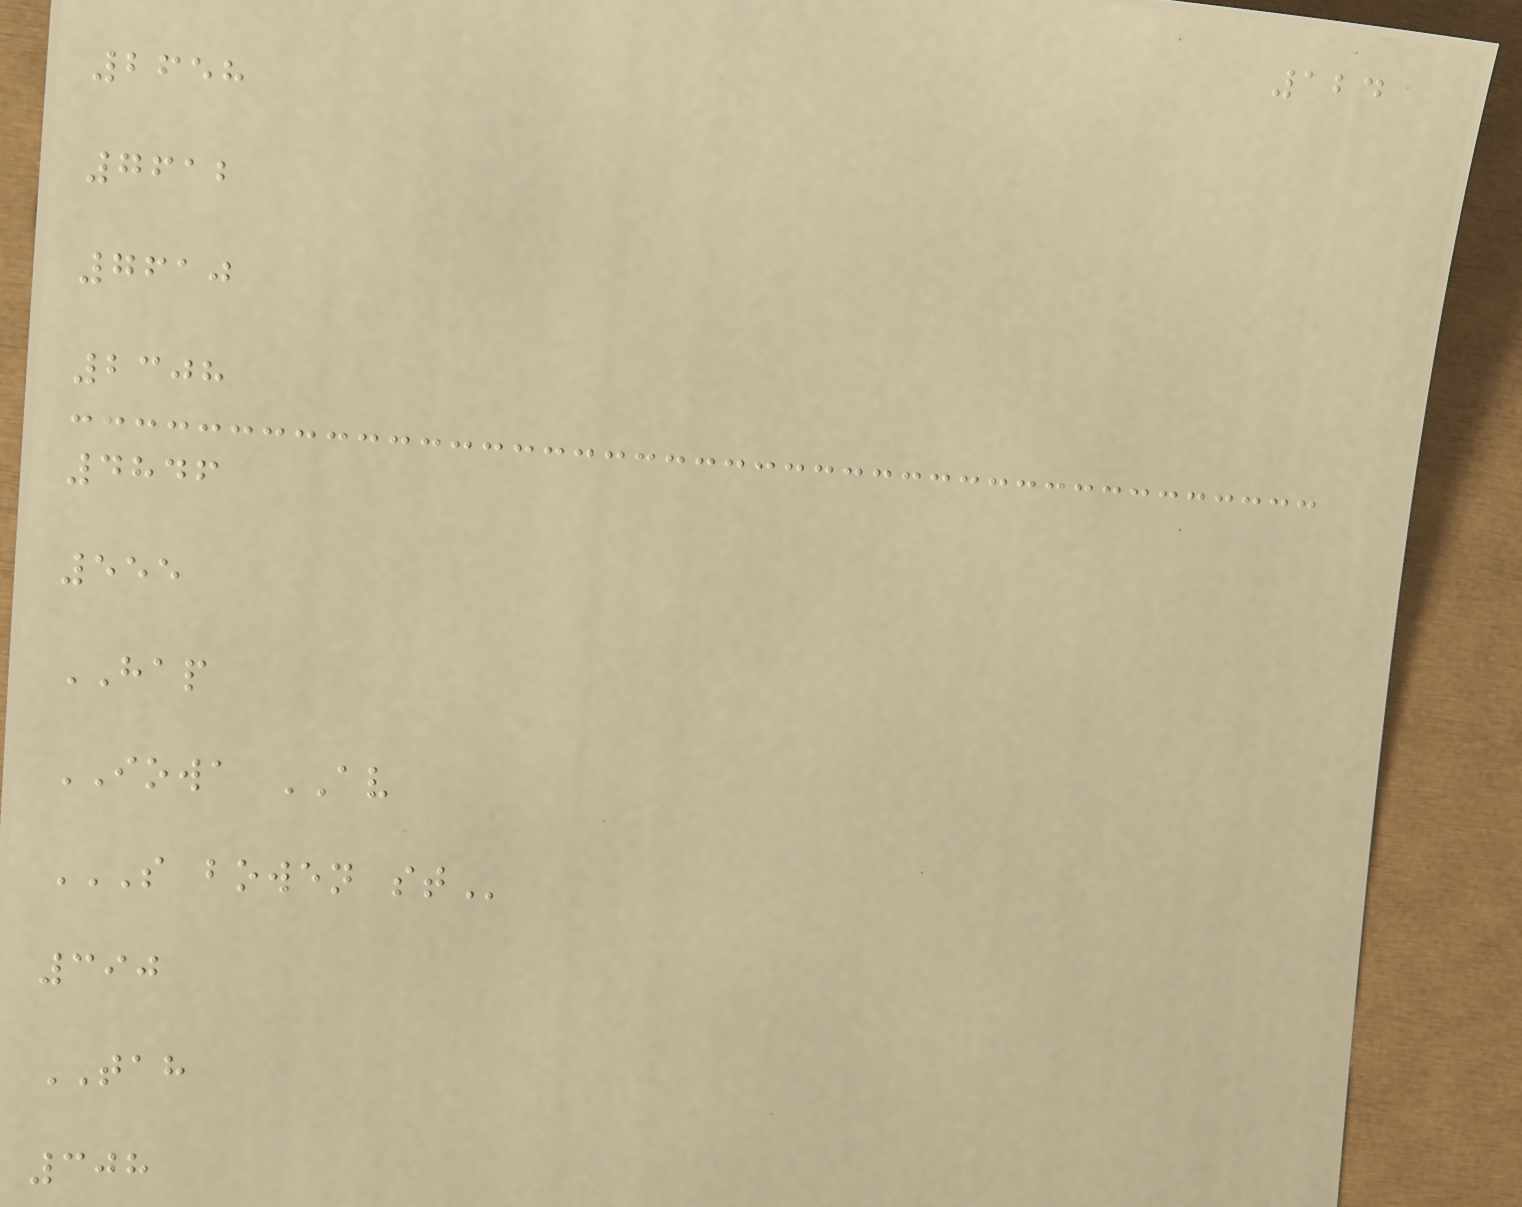124
2658
7612
7610
2308
4846
555
HAP
IOWA AV
S BOWEN ST
390
TAH
308
